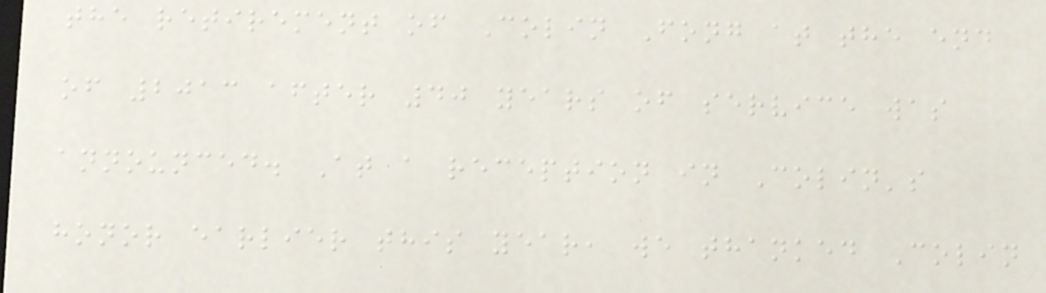the retirement of Colin Fong at the end
of 2013 after 40 years of service was
announced. At a reception in Colin's
honor earlier this year, we thanked Colin
